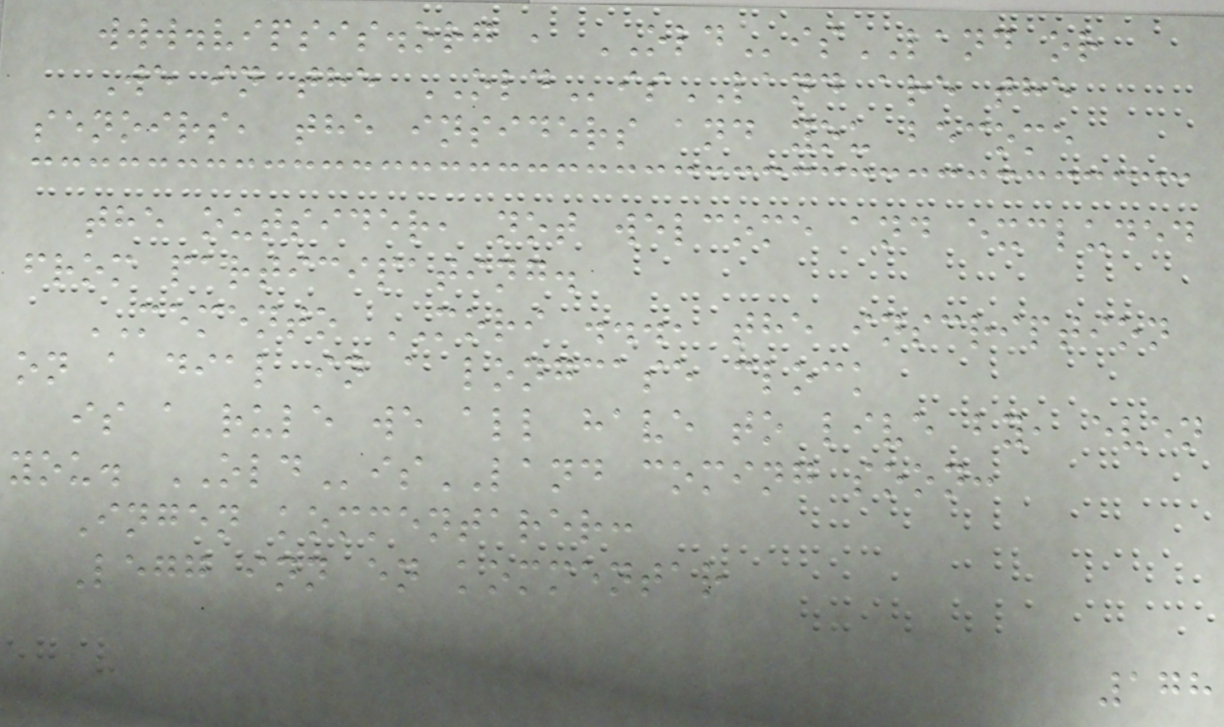www.vipsis.org , OLDisLAND or
We in the OLDisLAND are the
senoirs, the insiders and you become
the outsider, not welcome and excluded
from participating.
MEMENTO MORI ..., the inscription
on a dial in a longcase clock
is a rule we all have to live by, even
you. OLDisLAND coming soon:
Ingen kommentarer:
Legg inn en kommentar
178
